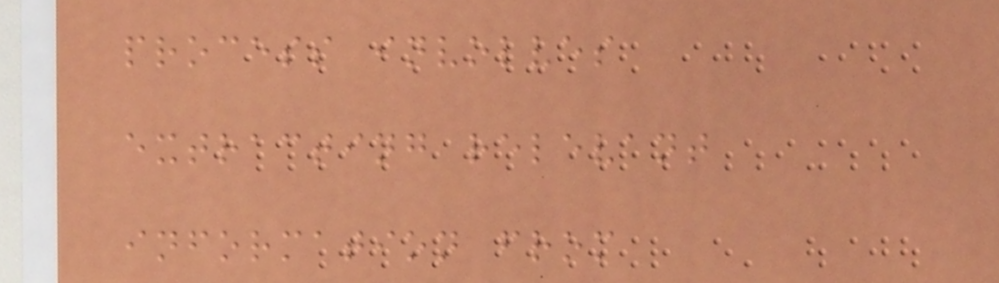process involves
extracting relevant
information from
